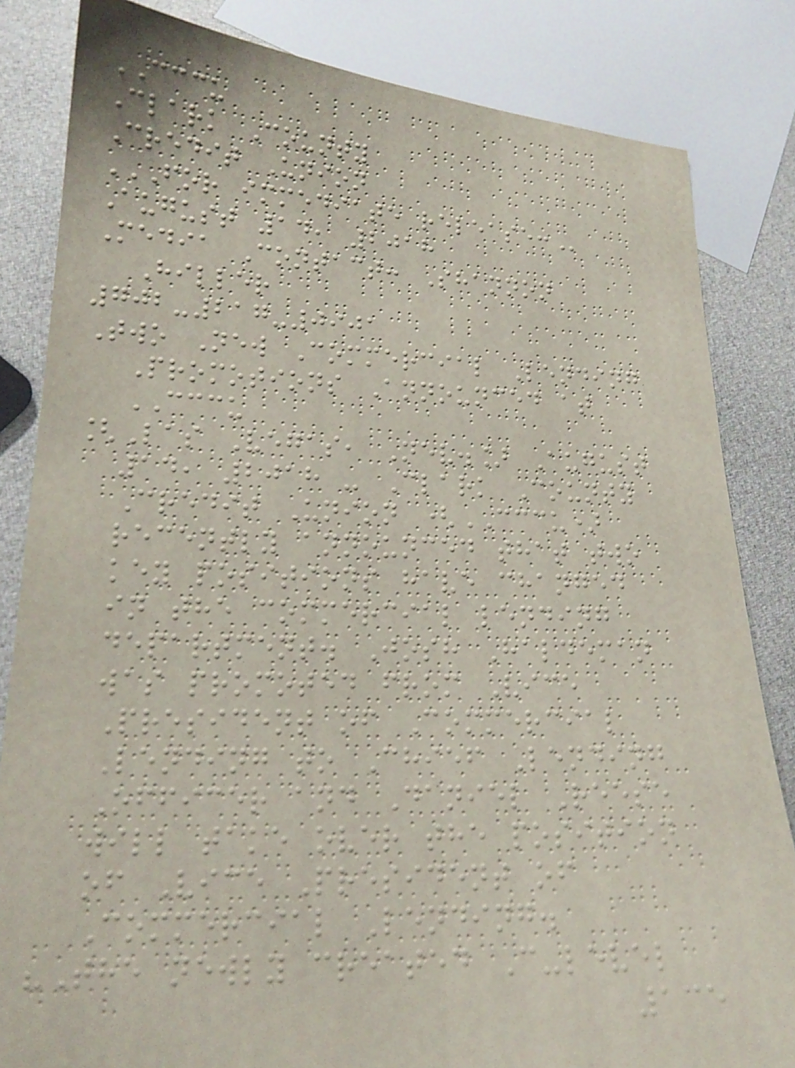CCCU
Clark County
Credit Union
FOR IMMEDIATE RELEASE:
August 14, 2018
Media Contact: Shannon
Hiller
702-217-0901
Two New Commercial Lending
Promotions Announced at
CCCU
[Las Vegas, Nev.] August
14, 2018 - Clark County
Credit Union (CCCU)
recently announced that two
key positions have changed
in the commercial lending
department. Josh Haldeman
was promoted from Vice
President of Commercial
Lending to Chief Lending
Officer and Daniel Reese
will take over the position
of Vice President of
Commercial Lending.
"The newly created C-level
135
